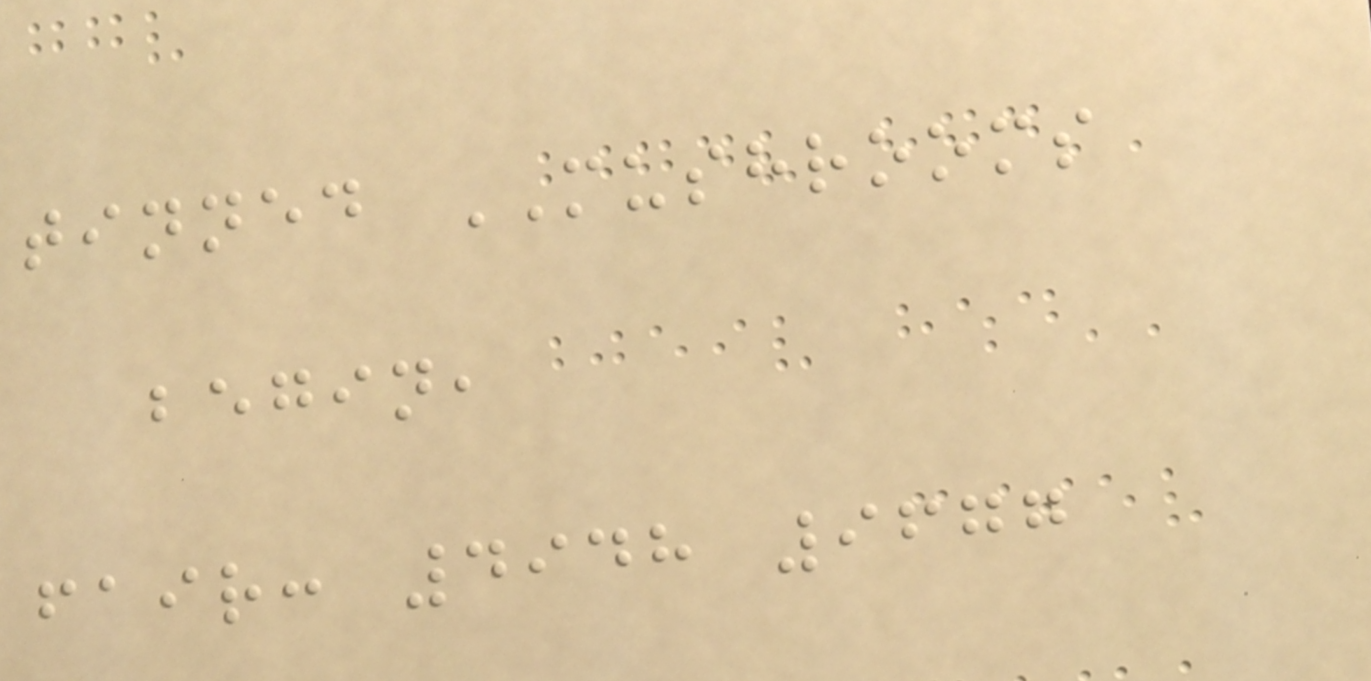tinned MUSHROOMS
begin,
fair: 4948 9677
